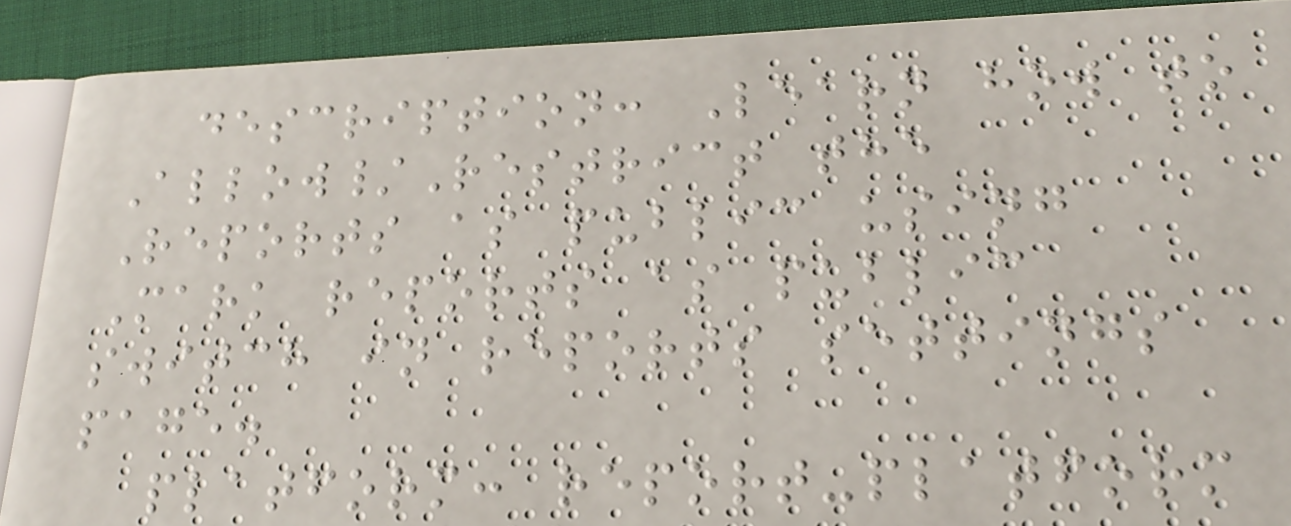description: Learn how to
Allow/Restrict the
Reports as public using
Mark reports as public
switch in reports settings
page.
platform: report-platform
